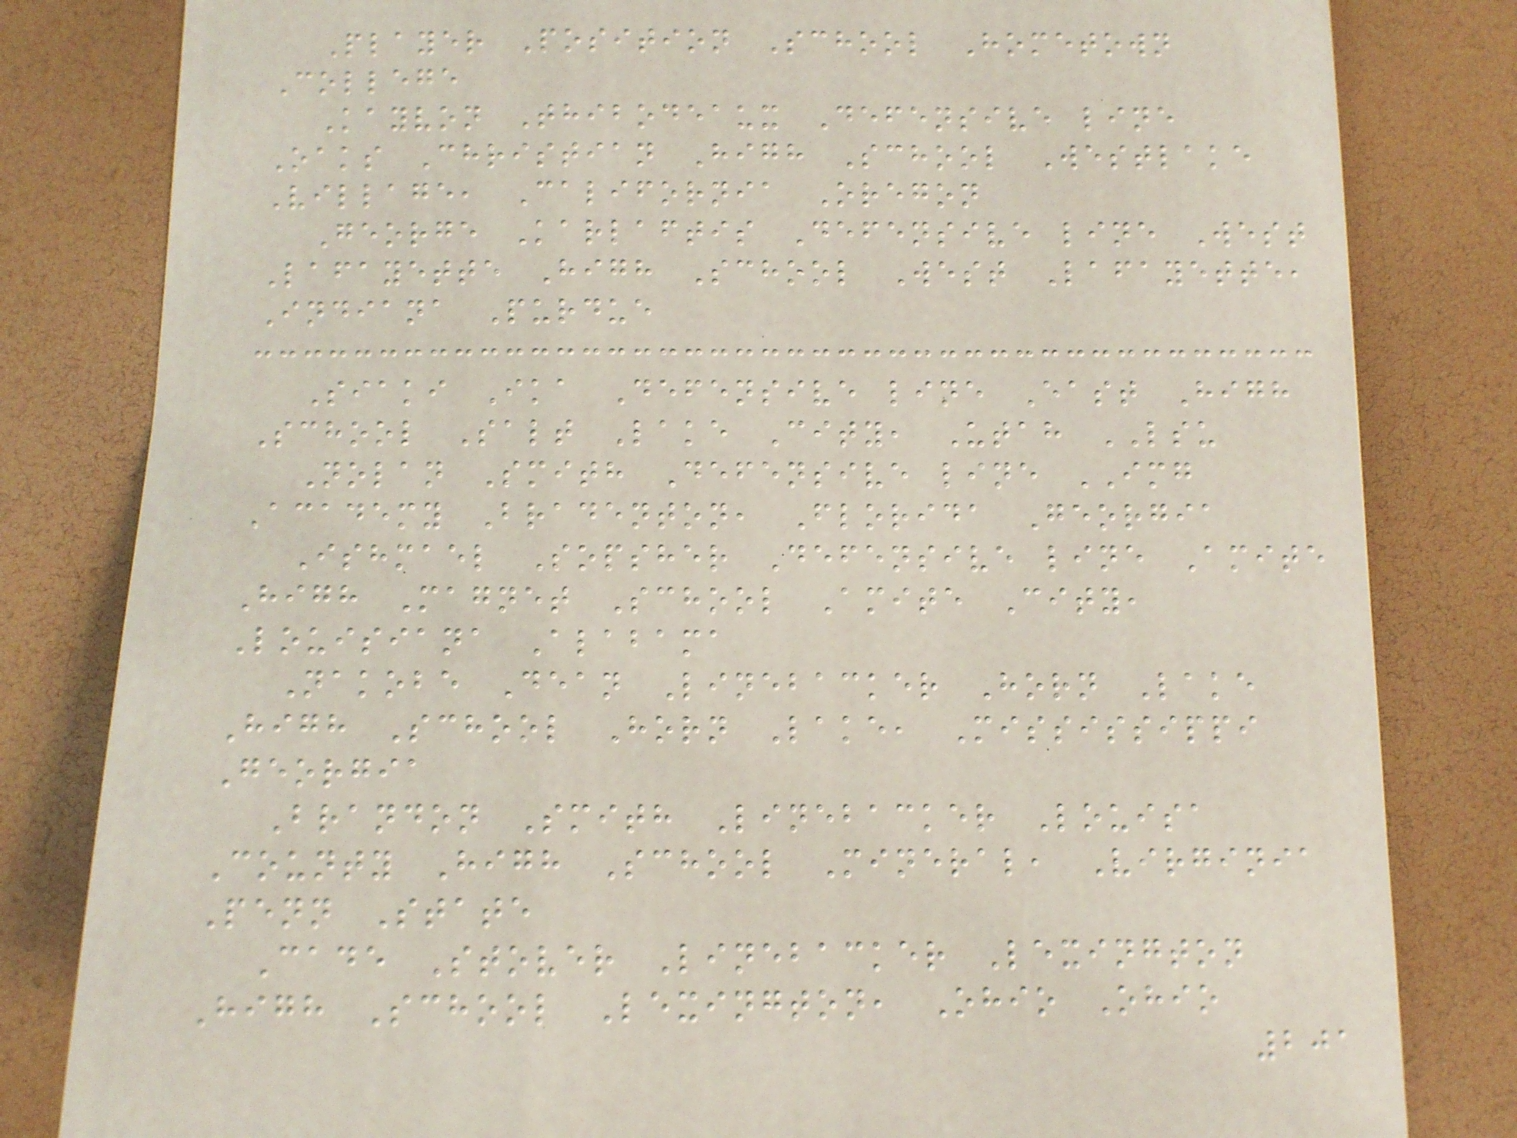Player Position School Hometown
College
Kayvon Thibodeaux Defensive line
Oaks Christian High School Westlake
Village, California Oregon
George Karlaftis Defensive line West
Lafayette High School West Lafayette,
Indiana Purdue
Siaki Ika Defensive line East High
School Salt Lake City, Utah LSU
Nolan Smith Defensive line IMG
Academy Bradenton, Florida Georgia
Ishmael Sopsher Defensive line Amite
High Magnet School Amite City,
Louisiana Alabama
Nakobe Dean Linebacker Horn Lake
High School Horn Lake, Mississippi
Georgia
Brandon Smith Linebacker Louisa
County High School Mineral, Virginia
Penn State
Cade Stover Linebacker Lexington
High School Lexington, Ohio Ohio
201
